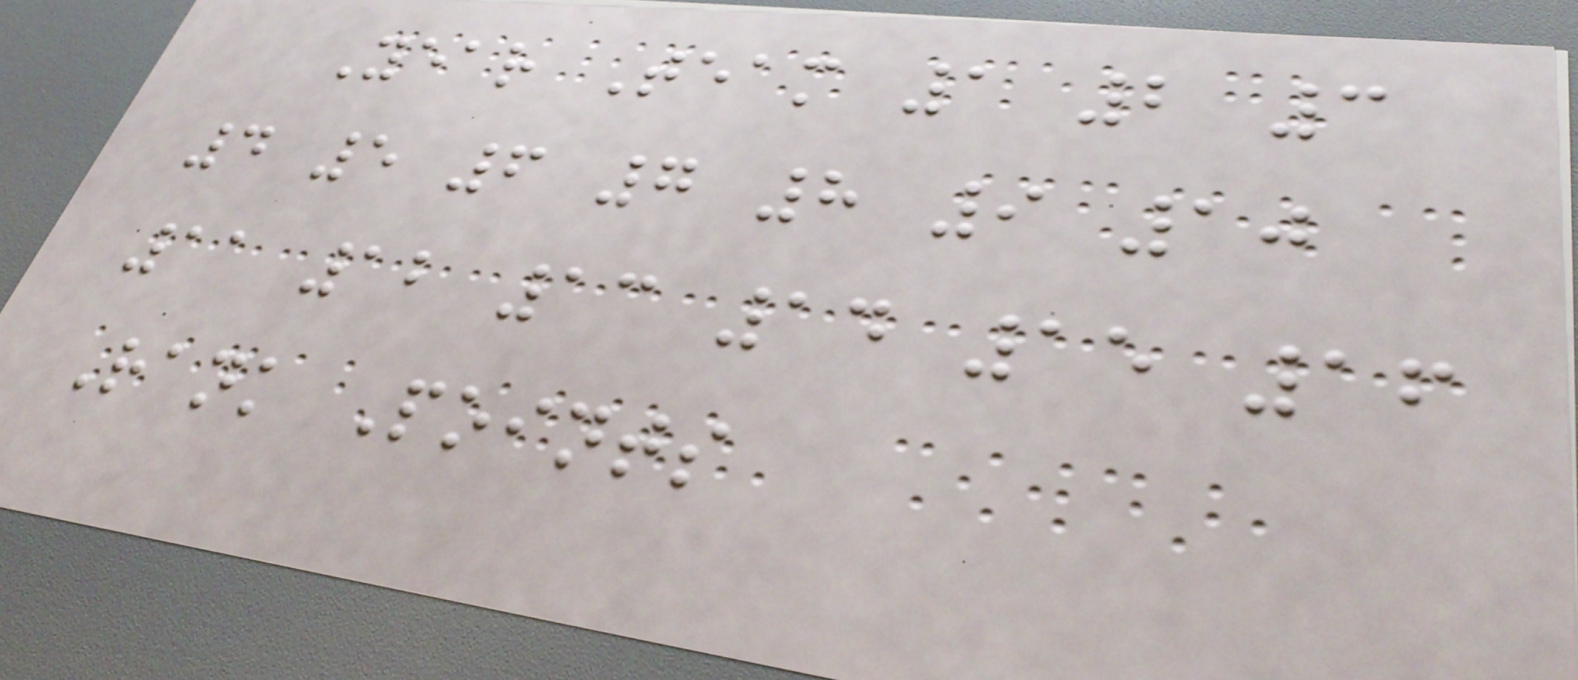Year Team 1 2 3
4 5 6 7 8 9 10
11 12 13 14 15 16
Rank Points
